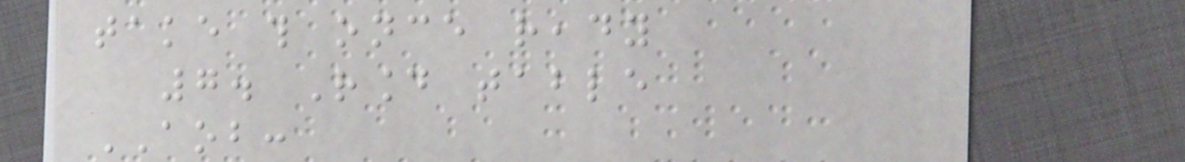take this once ready
7. Round table
AOB:
